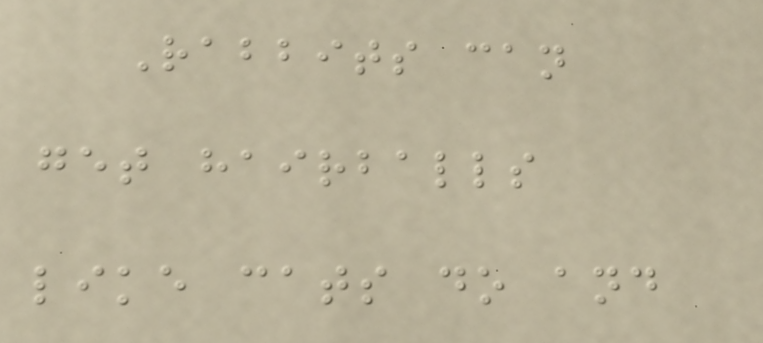Rabbits can
get hairballs
like cats do and
